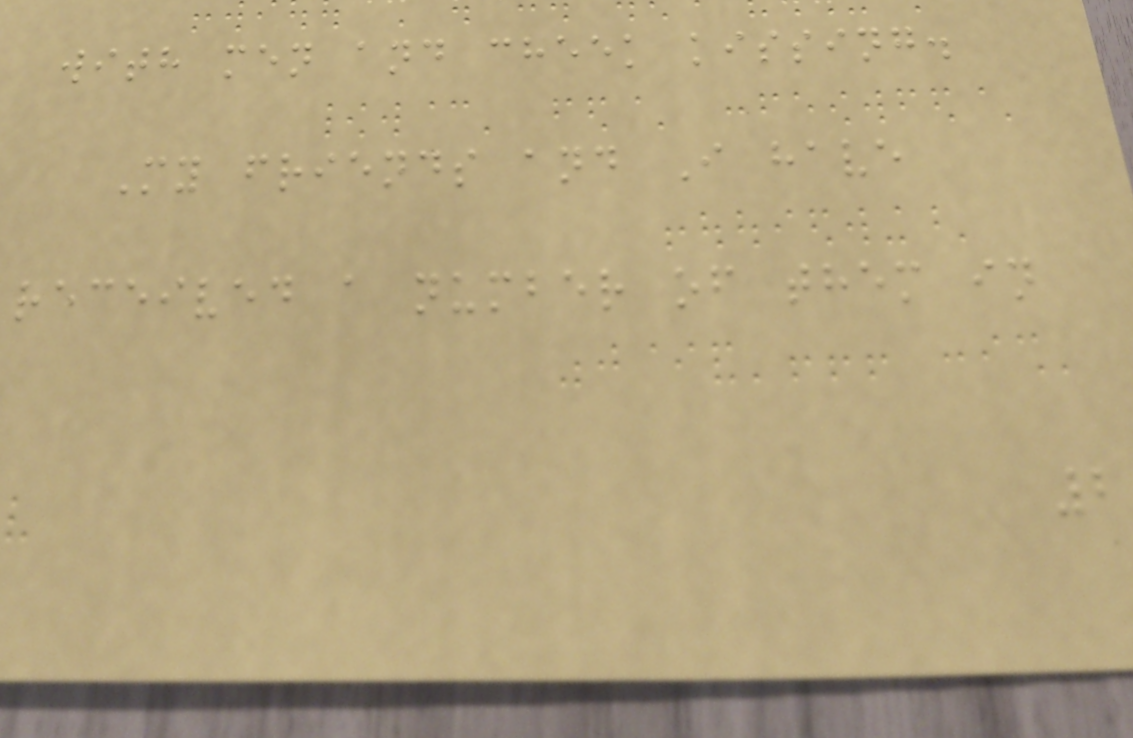with men and cheek kissing.
My friends and I have
received a number of them in
2
